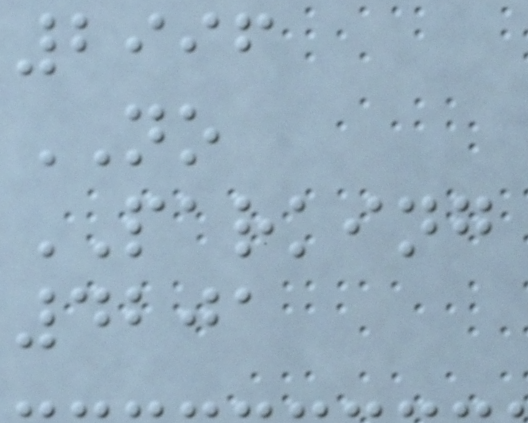2996
NO
PARKING
4201
